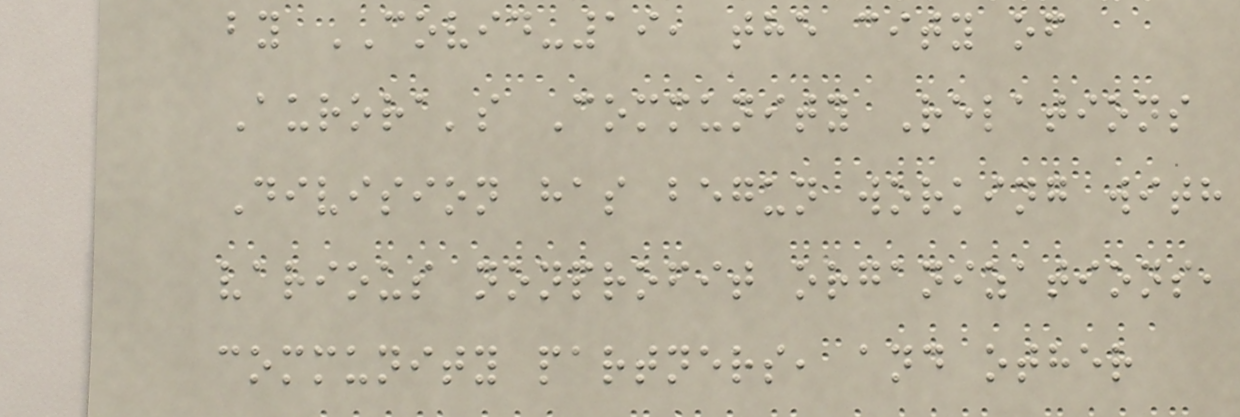by COVID-19, the city of
Aurora's Community Relations
Division has begun working with
various nonprofit organizations,
community partners, and other
